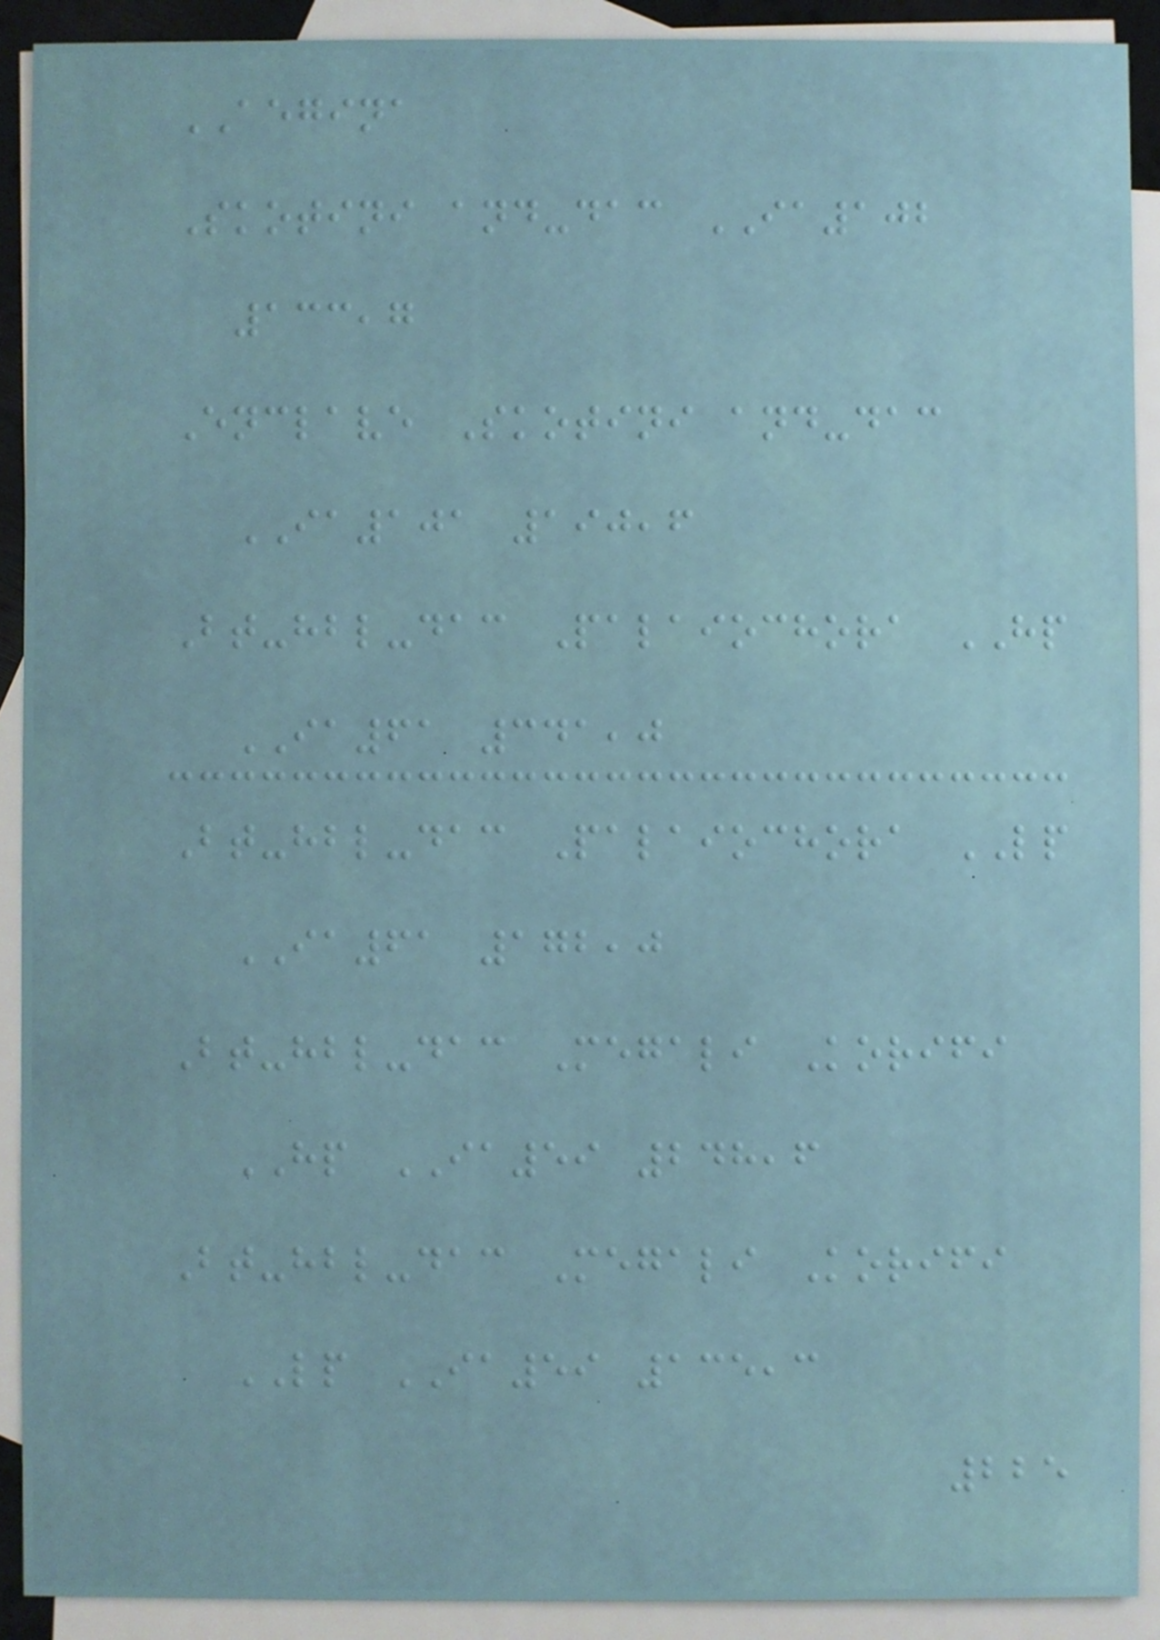AEGINA
Skotini and-dac IA102
133,7
Enclave Skotini and-dac
IA101 190,6
Bt-hbl-dac Palaiochora HP
IA61 341,0
Bt-hbl-dac Palaiochora LP
IA61 172,0
Bt-hbl-dac Megali Korifi
HP IA59 248,6
Bt-hbl-dac Megali Korifi
LP IA59 135,3
225
